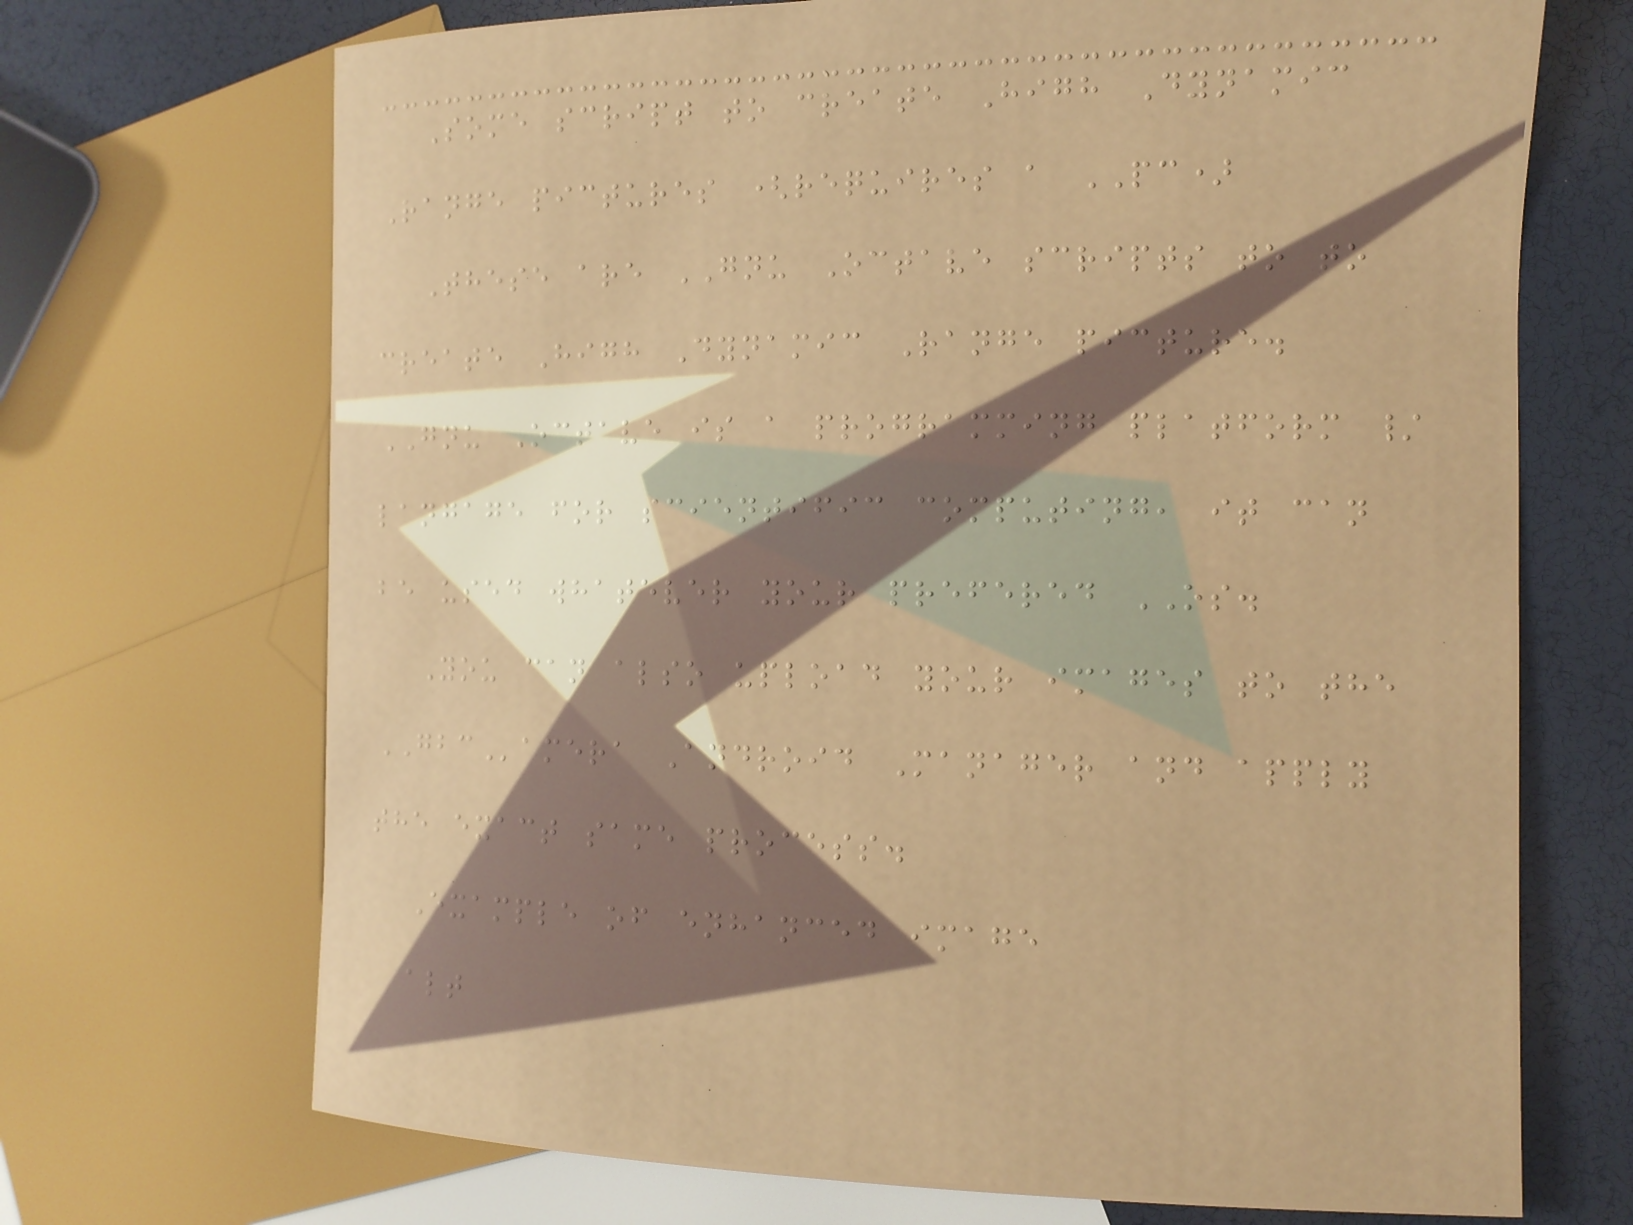Some script to create High Dynamic
Range pictures (requires a PC)
These are GNU Octave scripts to to
create High Dynamic Range picture.
GNU Octave is a programming platform /
langage for scientific computing, it can
be used whatever your prefered OS.
You can also upload your images to the
GBCamera Android Manager and apply
the exact same process.
Example of enhanced image
alt
